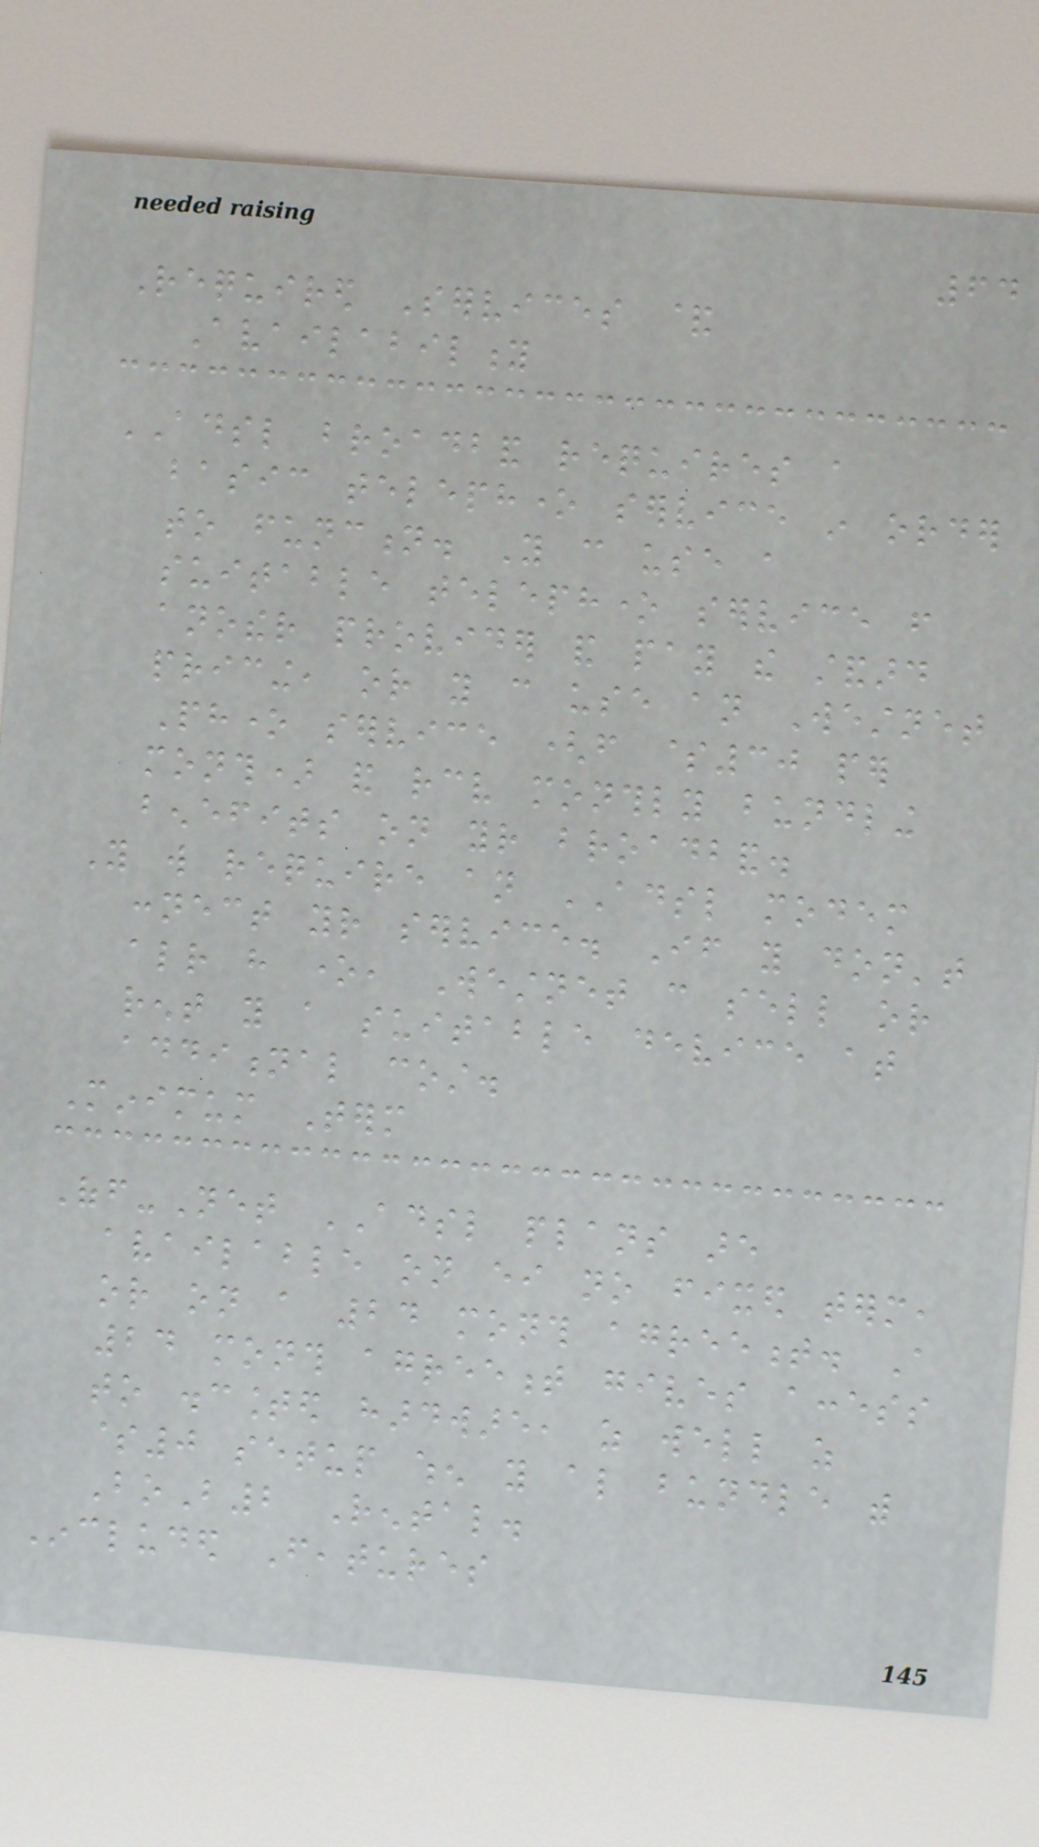64
Required Services &
Availability
ADSL broadband requires a
basic telephone service in order
to function. You can use a
suitable telephone service from
another provider and pay the standard
pricing, or you can use an Westnet
Phone service (from $30 per
month) and receive monthly bundling
benefits on your broadband.
You will require an ADSL modem
connect your service. If you don't
already have one, Westnet can sell or
rent you a suitable device at
additional cost.
Minimum Term
Off-Net ADSL plans are
available on either no fixed term,
or on a 24 month agreement. A
24 month agreement gives access
to discounted hardware, as well as
$0 setup when you also bundle with
BoB2 Rental.
Included Features
